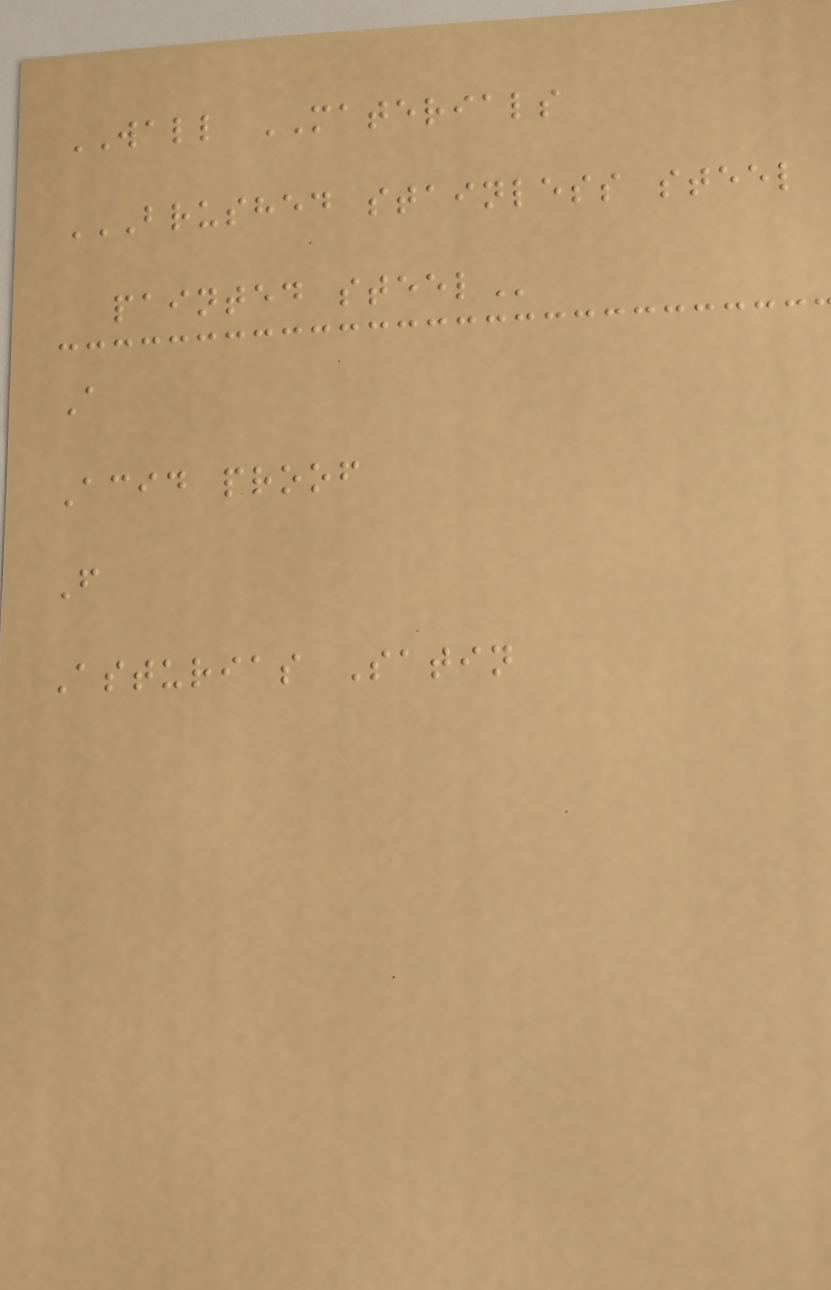WALL MATERIALS
BRUSHED STAINLESS STEEL
PAINTED STEEL
A
Acid proof
F
Asturias Satin
